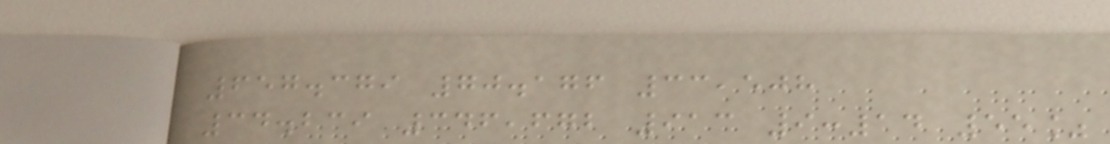657.379 70.176 33,508
34.239 346,672 913 9:14 55%
